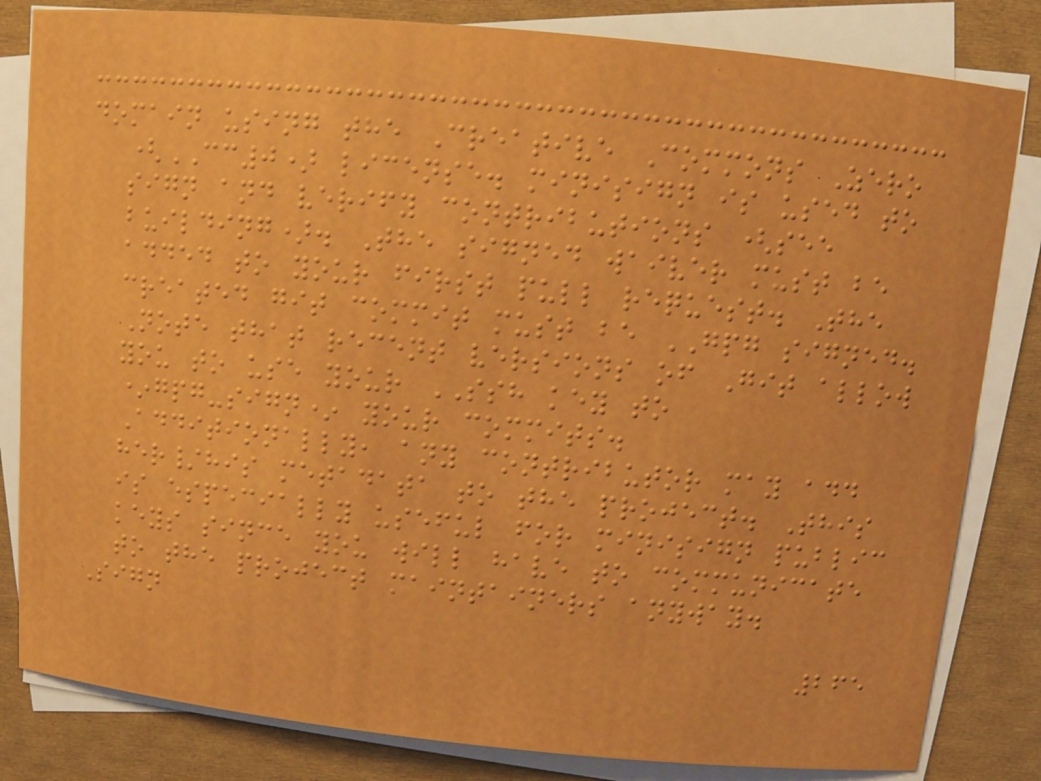domain using the Creative Commons Zero
(CC0) license. minisign is used to
sign and verify contributions (see
building). The signed waiver must be
added to your first pull request. The
created git commit must be GPG signed.
Note that recent versions of Git allow
you to use your SSH key to
*gpg-sign* your commits.
Additionally, any contributor may add
her/his metadata to the project. This
is especially useful for minisign public
keys since you will have to communicate
to the project maintainers anyway.
Sign
265
